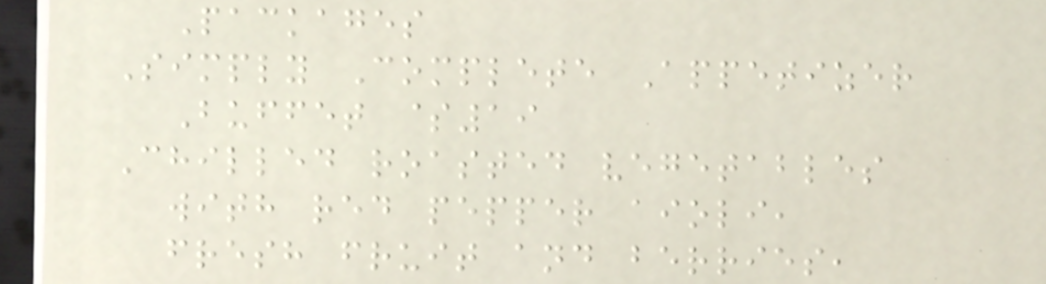Packages
Simply Complete Appetizer
Buffet $19
Chilled roasted vegetables
with red pepper aioli,
fresh fruit and berries,
